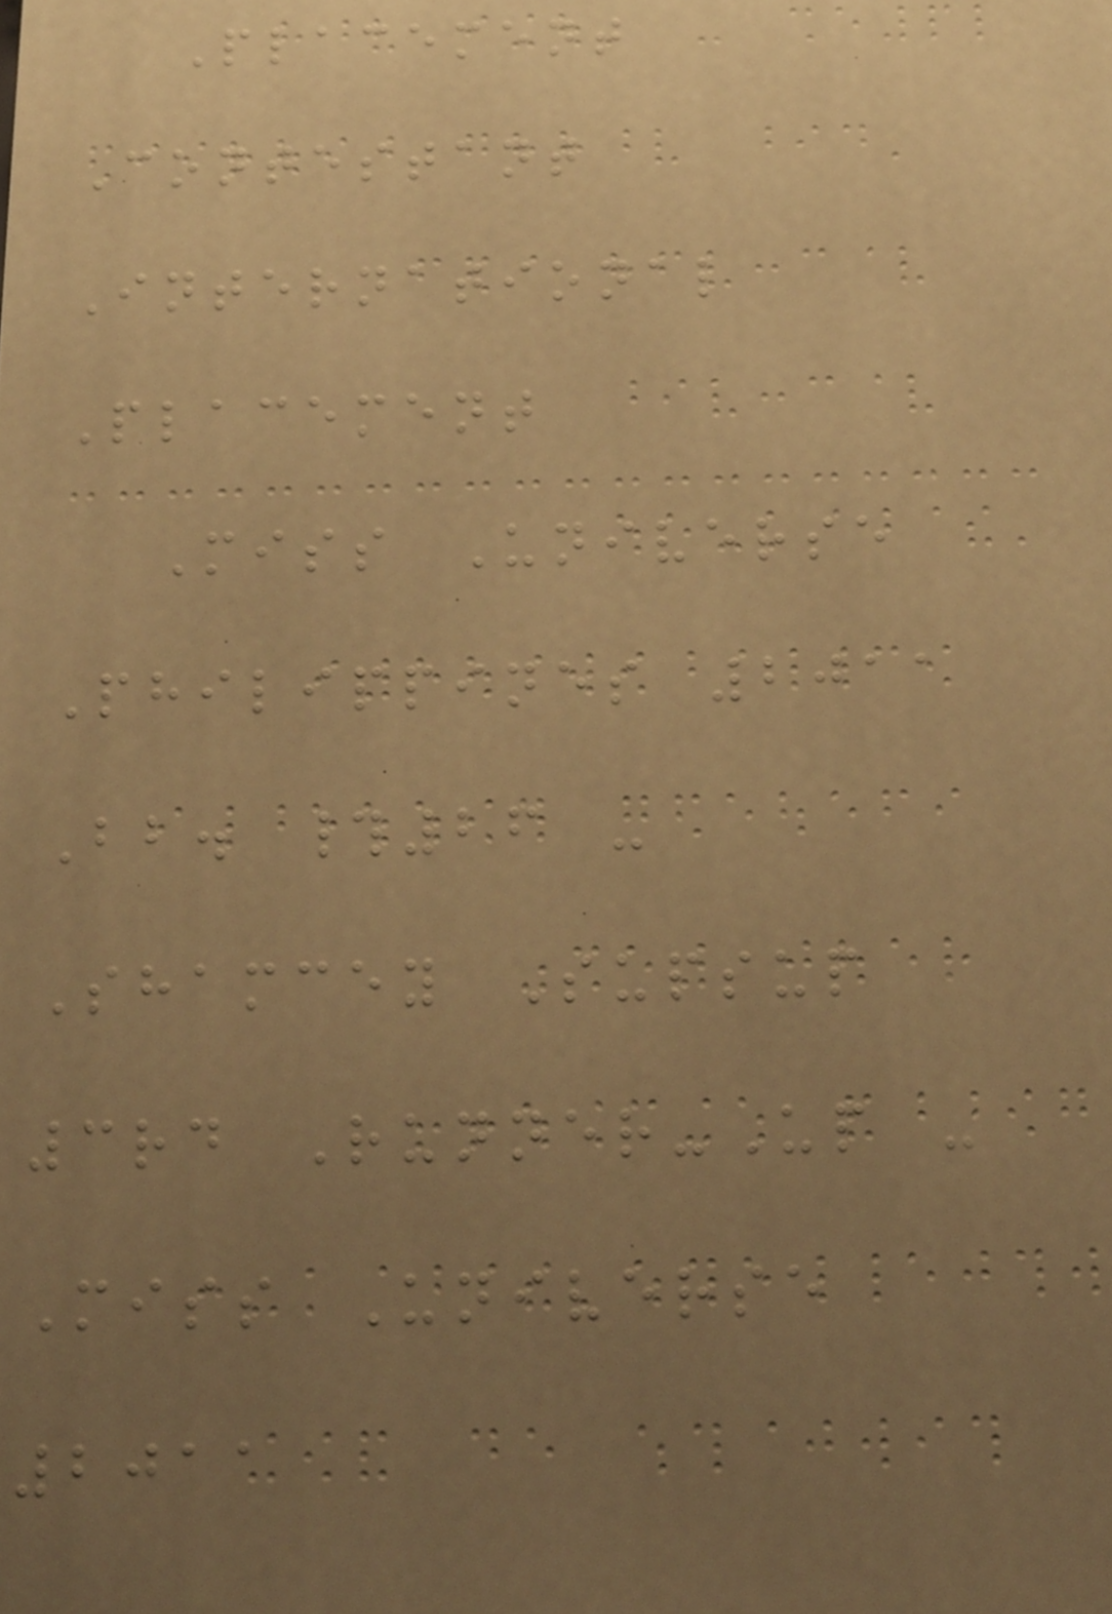Placement
Contestant
International
Placement
Miss Universe
Philippines 2011
Bb. #26 -
Shamcey Supsup
3rd Runner-Up -
Miss Universe
2011
